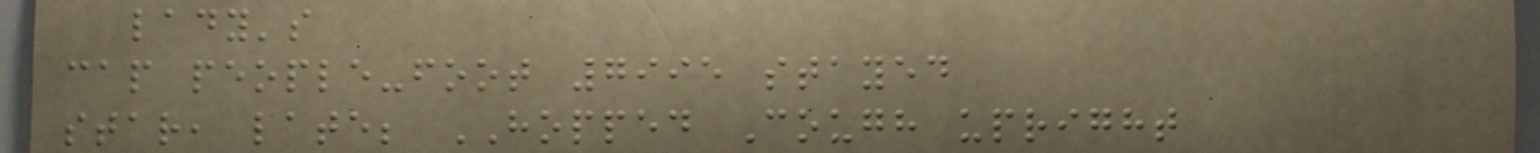lady's
cap people-foot 7995 stayed
star, late; HOPPED Cough upright
